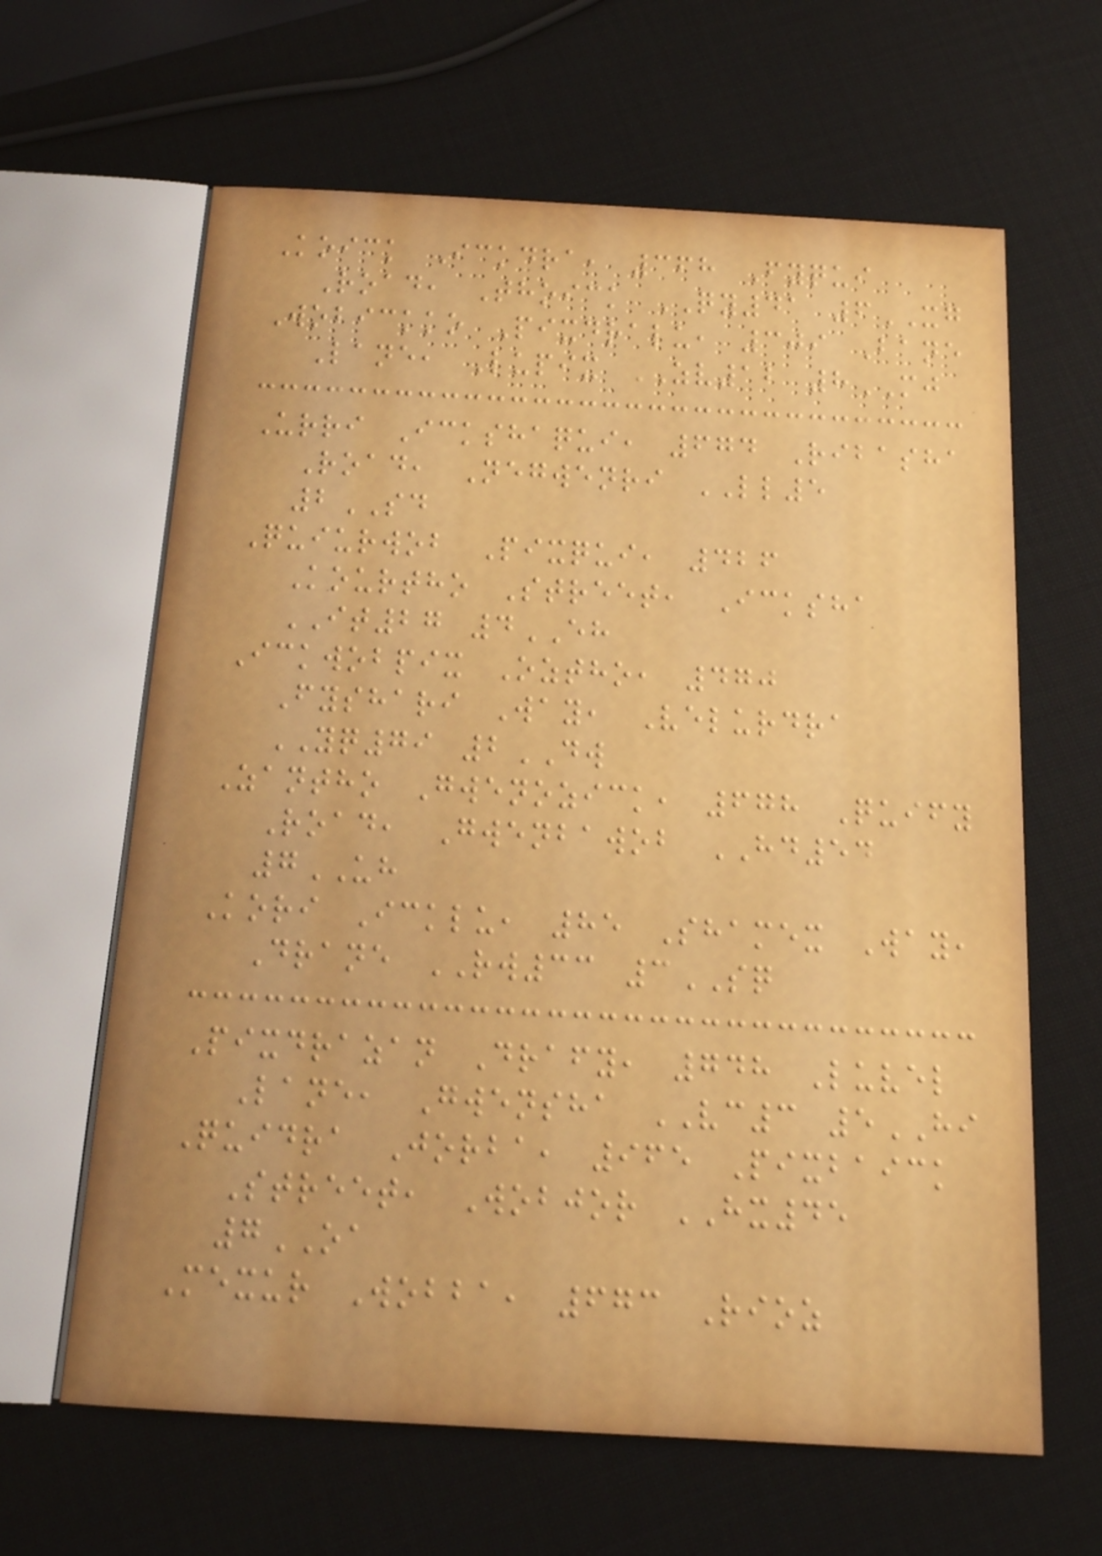Koick Ickdra, 368 Fyqui
Road, Thoick QY41 6XG
Wobickko Pixdralu, 309 Bane
Lane, Lupix ZV12 8MJ
Urri Ickshaqui, 674 Ribasha
Road, Negwenri LL5
2SD
Quiurwob Pixqui, 426
Kourtho Street, Icksha
IT27 4EH
Ickwobpix Oztho, 470
Fyshari Way, Velurdra
YQ79 2DW
Zantho Gwenozick, 678 Quify
Road, Gwenbawob HD54
7UH
Kori Icklu, 85 Shamex Way,
Drane RW33 3SQ
Pixdrazan Drafy, 748 Luvel
Lane, Gwensha VC3 5HI
Quidra Jorba, 965 Pixbaick
Street, Wobjor HX45
7OA
Mexur Wobba, 673 Rioz
